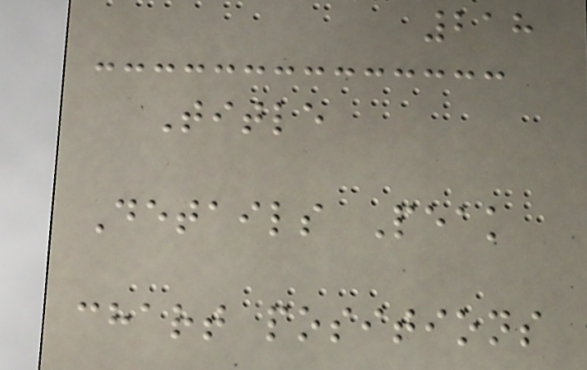218
Title
Details Peak
chart positions
